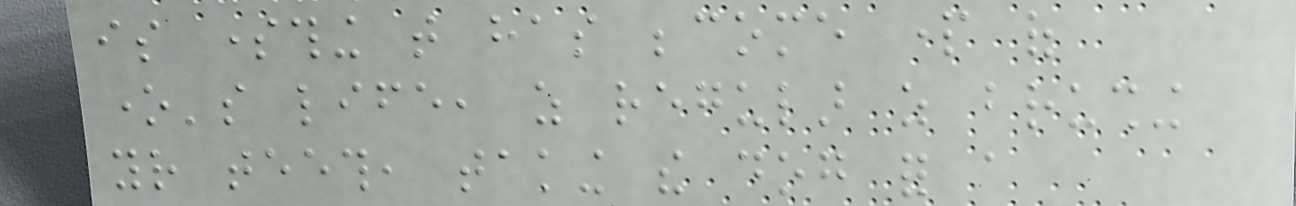is something that has become part of
one's life, as regular as brushing
your teeth, taking the dog for a
